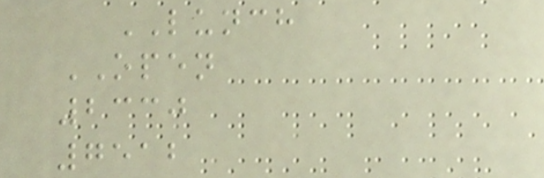LUNCH
OPEN
2330
7512
